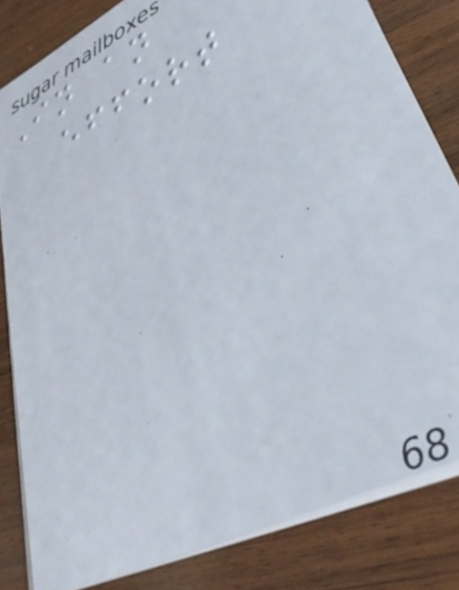In an
effort
